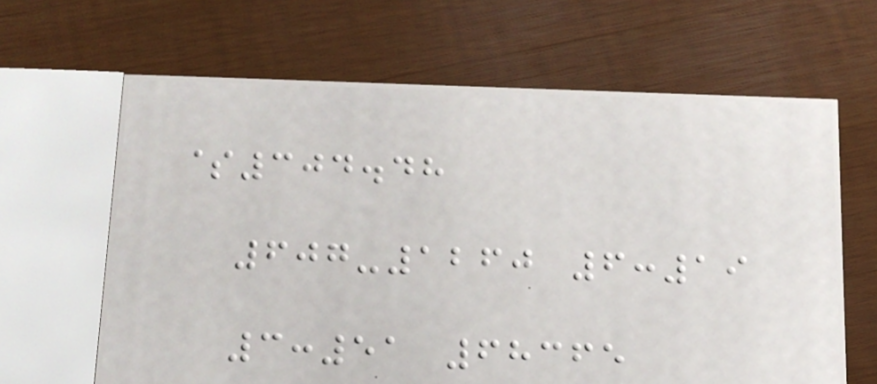$304.48
607-1260 6:19
3:51 68365
